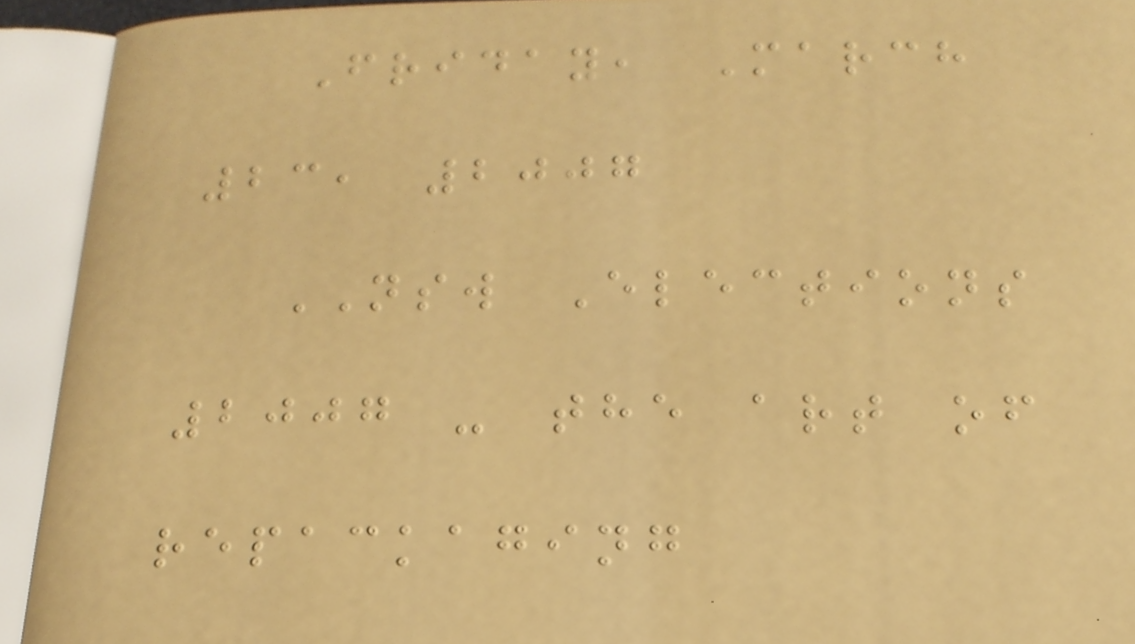Friday, March
23, 2007
NSW Elections
2007 - the art of
repackaging
